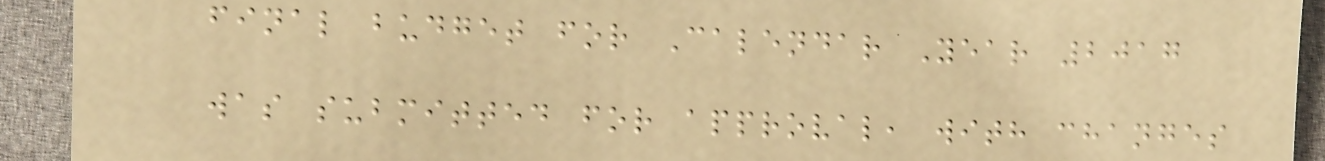final budget for Calendar Year 2017
was submitted for approval, with changes
